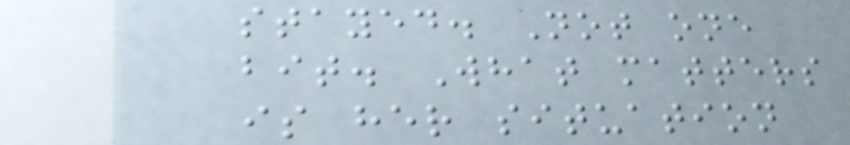stayed. Not one
bit. What matters
is her situation
